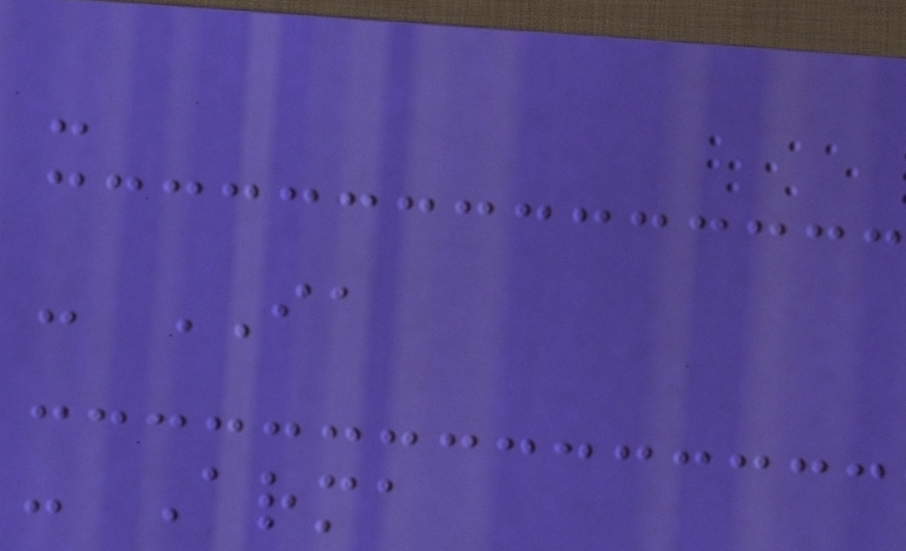-
- IA
- Arma
